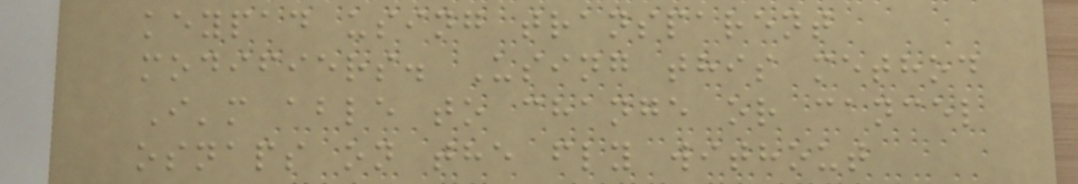keypad using transparent
modifiers. Using this method
I'm able to change or cancel
osnaps on the fly without
